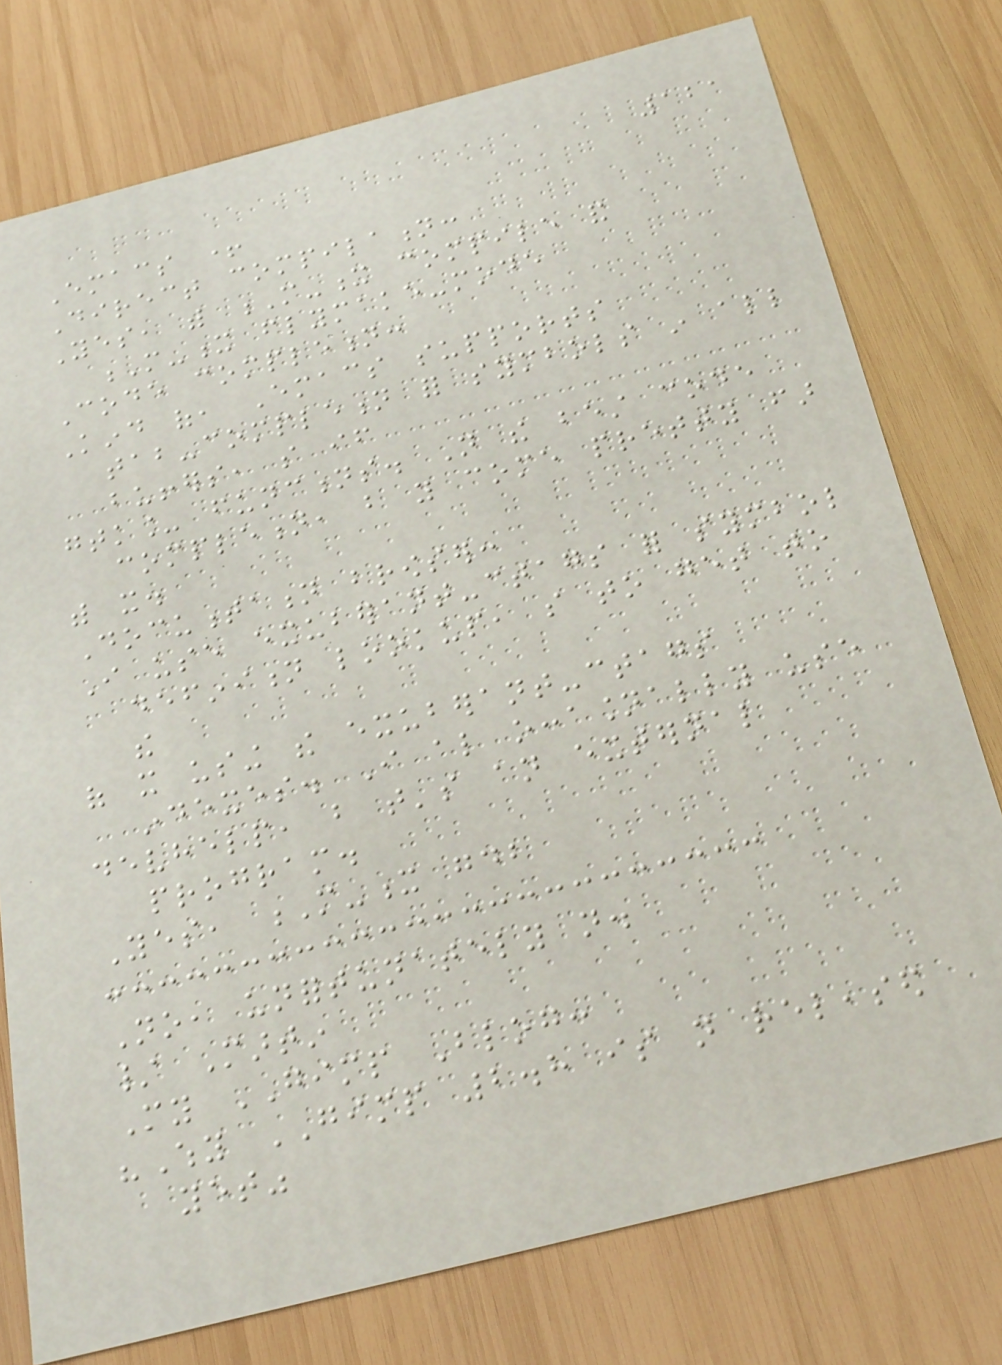121
Emacs +
Direct compilation:
Yes, with M-x compile and
M-x flymake-mode
Code completion:
Kind of, Emacs supports
tab-completion for symbols in all
buffers, so if
gtk_ functions. Not the best code
completion, but you come pretty far
with it.
Documentation browser:
I use exuberant-ctags for symbol
definition lookup, so to get to
the
of it using the exuberant-ctags
indexes. I also occasionally use
devhelp, but that's an external
program.
Yes, M-x gdb
No, unfortunately not.
/ Martin
My GIMP Blog:
"Why GIMP 2.8 is not released
yet"
